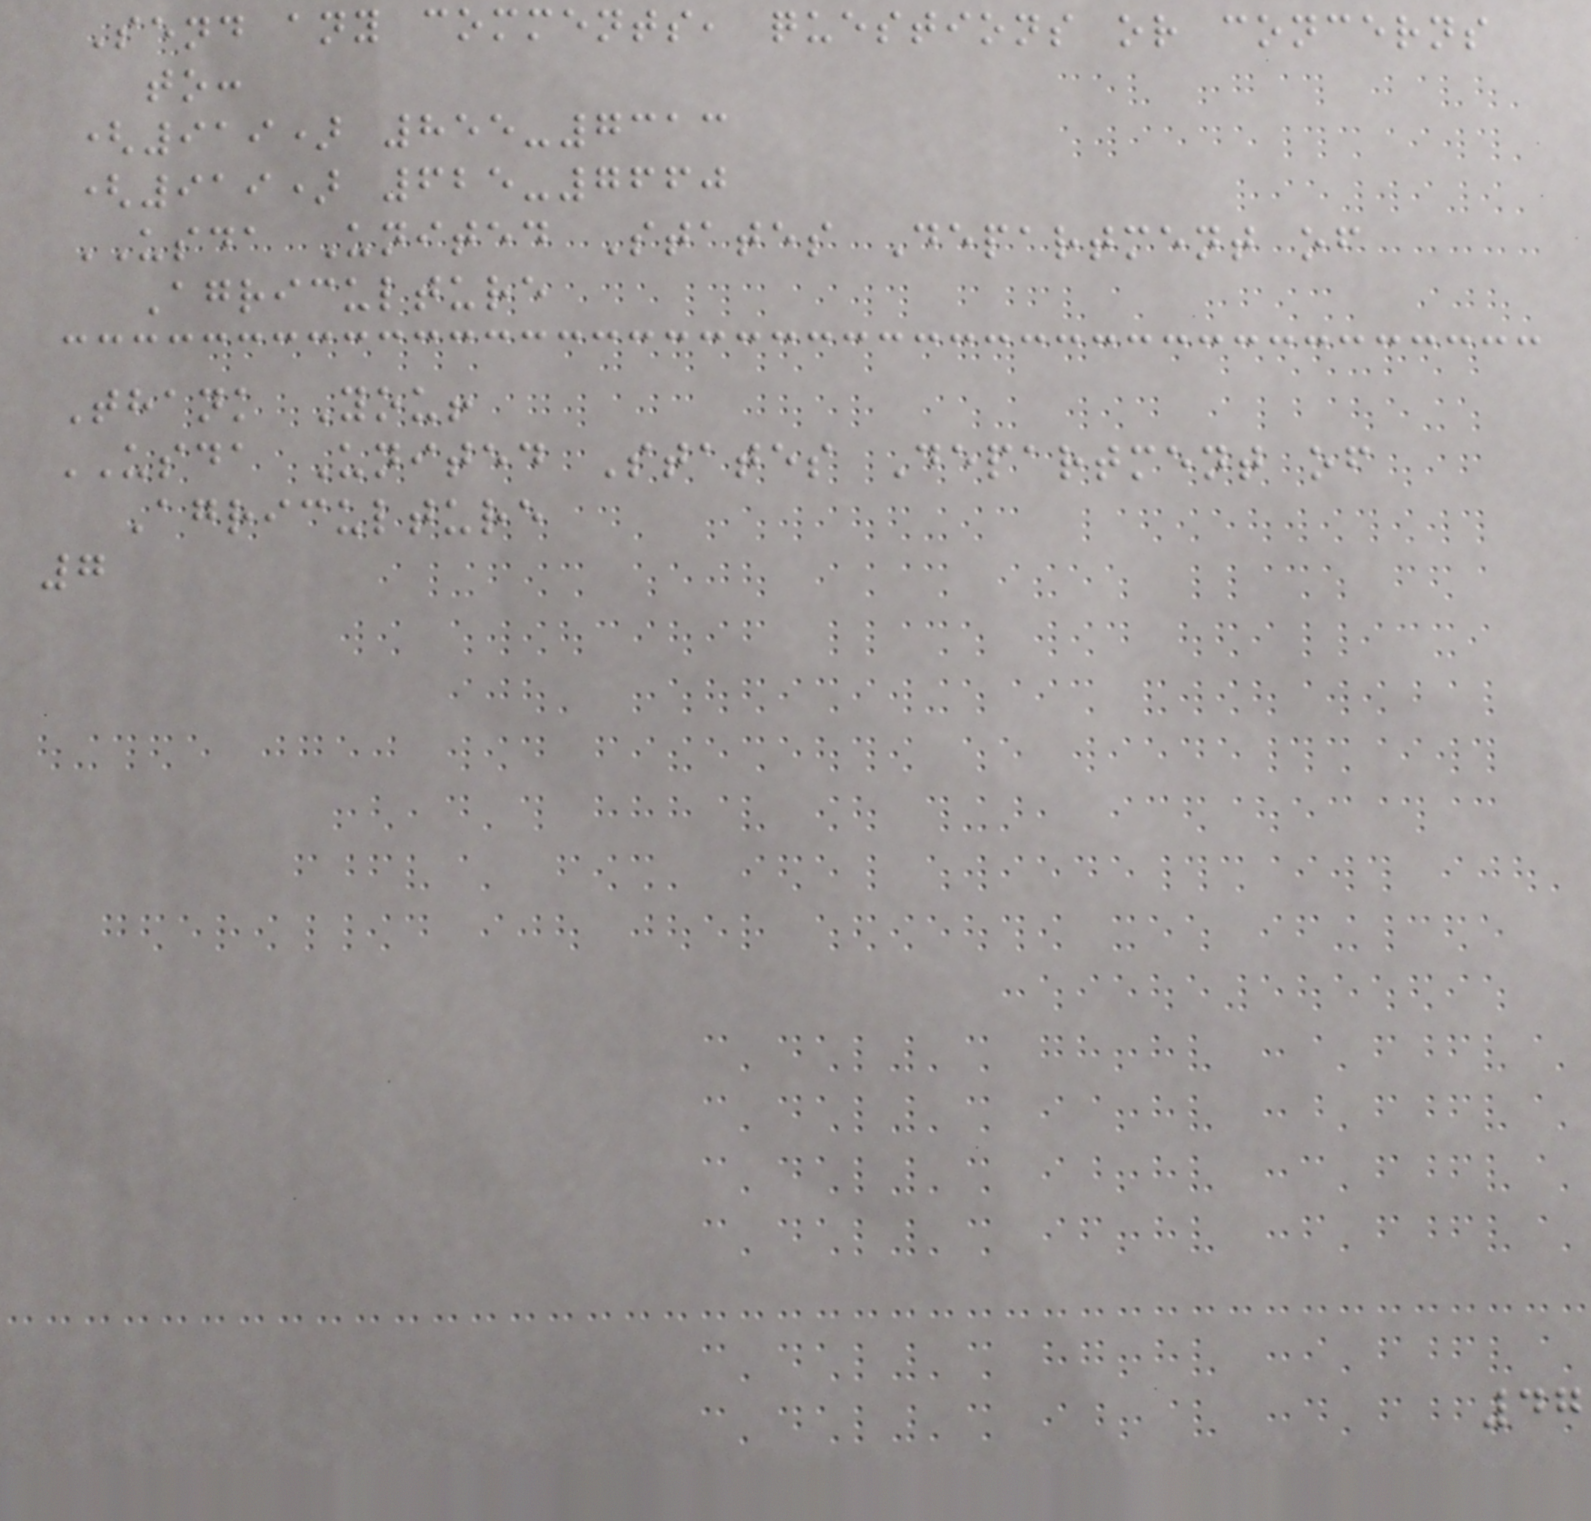Send any comments, questions or concerns
to:
(919) 855-7313
(919) 625-7660
USDA United States Department of
Agriculture
Thank You!
USDA United States Department of
Agriculture
7
47
